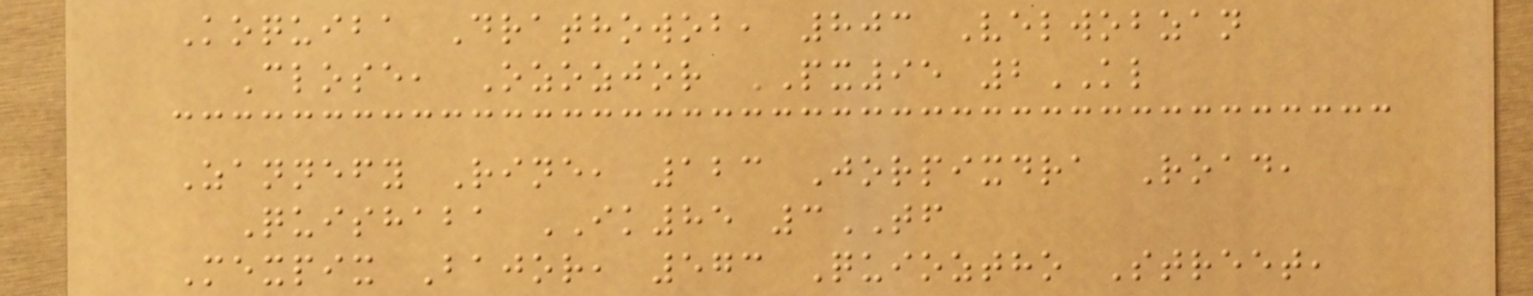Koquiba Drathowob, 803 Velwobzan
Close, Ozozjor PX95 2KL
Zannefy Rine, 123 Jorpixdra Road,
Quishaba IK85 3TF
Mexpix Bajor, 573 Quioztho Street,
